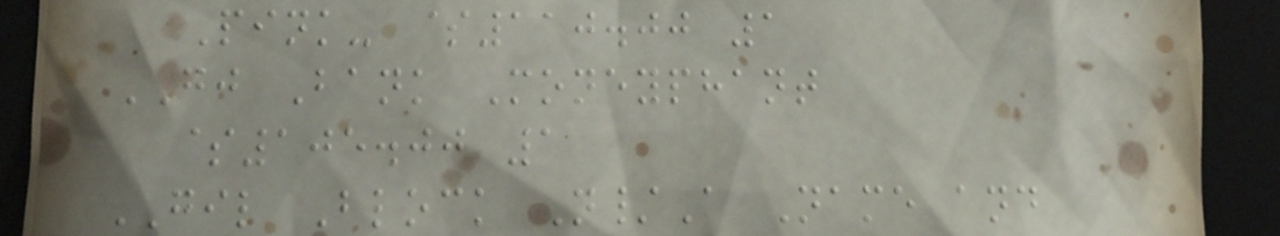Pink- $110.00 1
GJ Bank Moneyphant
$105.00 1
GIL Block N/A Name and
